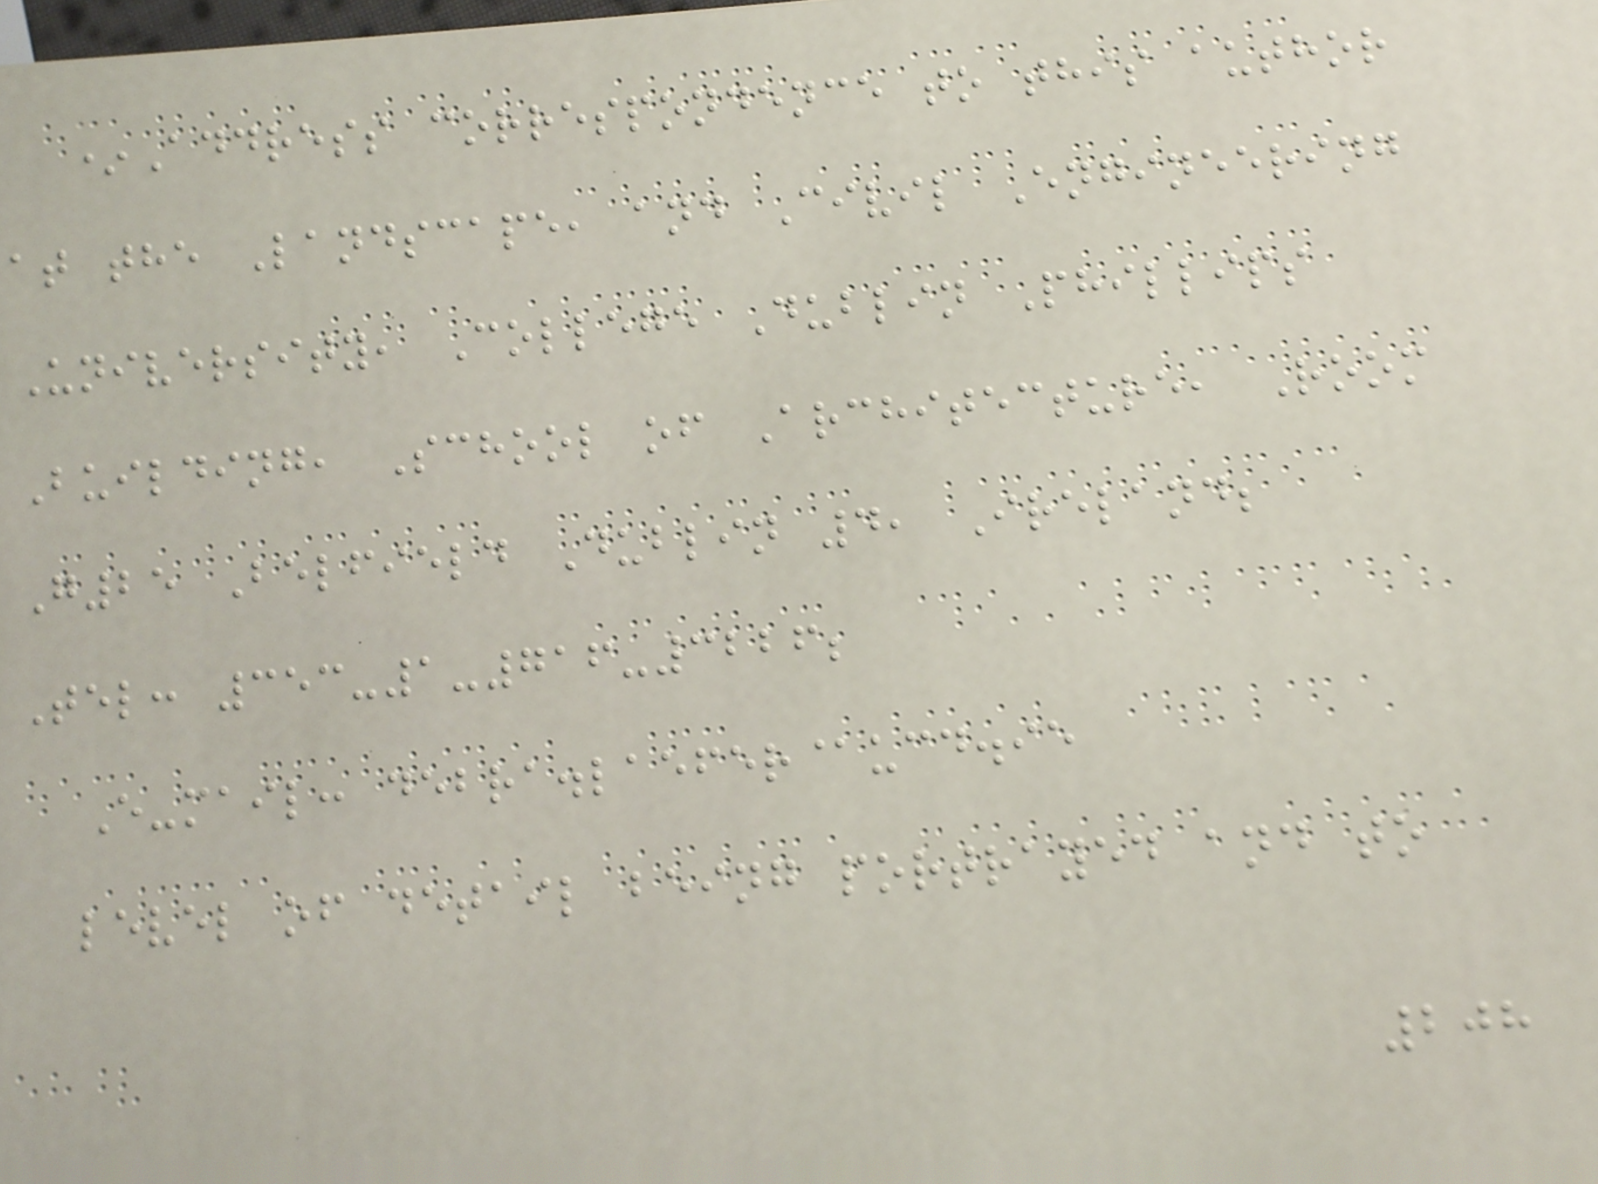*Address correspondence to this author
at the Landscape, and Civil Engineering
University, College Dublin Phillips
Building, School of Architecture, Room
G25 Belfield Dublin 4, Ireland;
Tel: 353-1-716-3226;
E-mail: debra.laefer@ucd.ie
level of detail being portrayed and to
208
